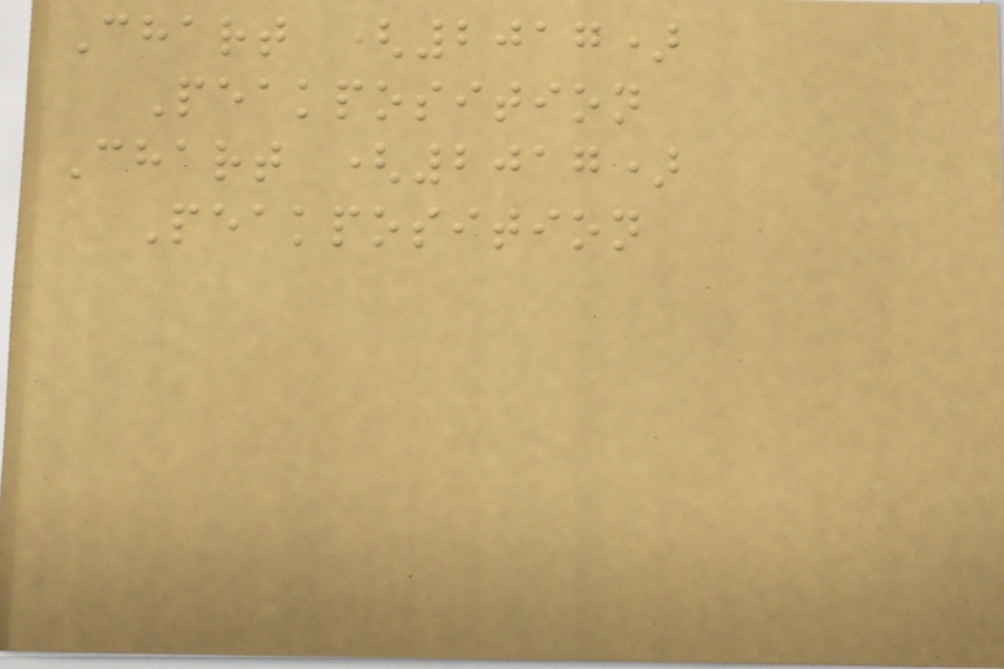Chart (2017)
Peakposition
Chart (2017)
Peakposition
